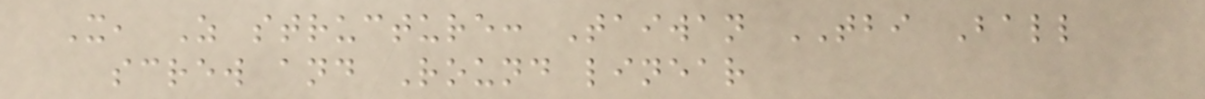X, Z structure: Taiwan TBI Ball
screw and Round linear
